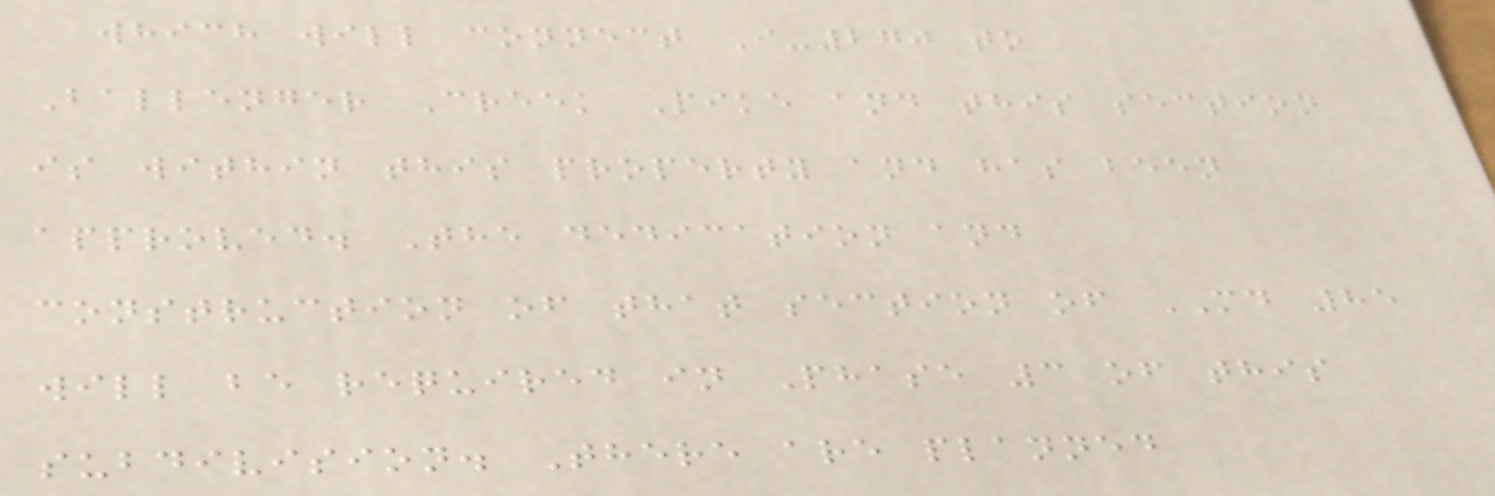which will connect I-270 to
Ballenger Creek Pike and this section
is within this property and has been
approved. The dedication and
construction of that section of MD 85
will be required in Phase 3 of this
subdivision. There are planned
